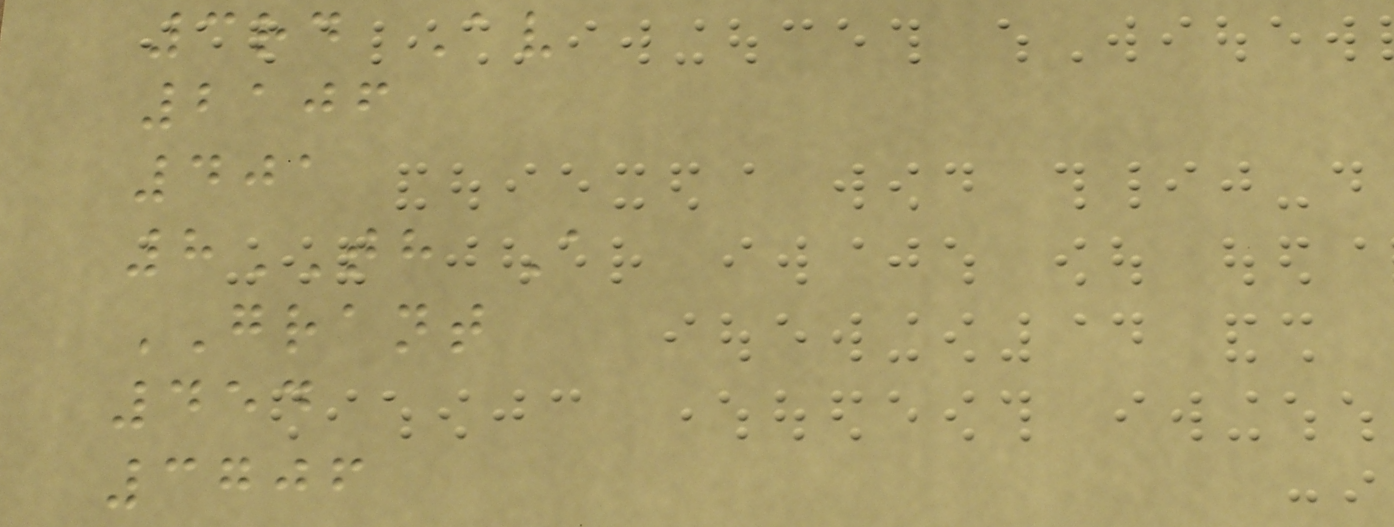3rd Av
2106
401
8TH A
GRANT
454
3706
